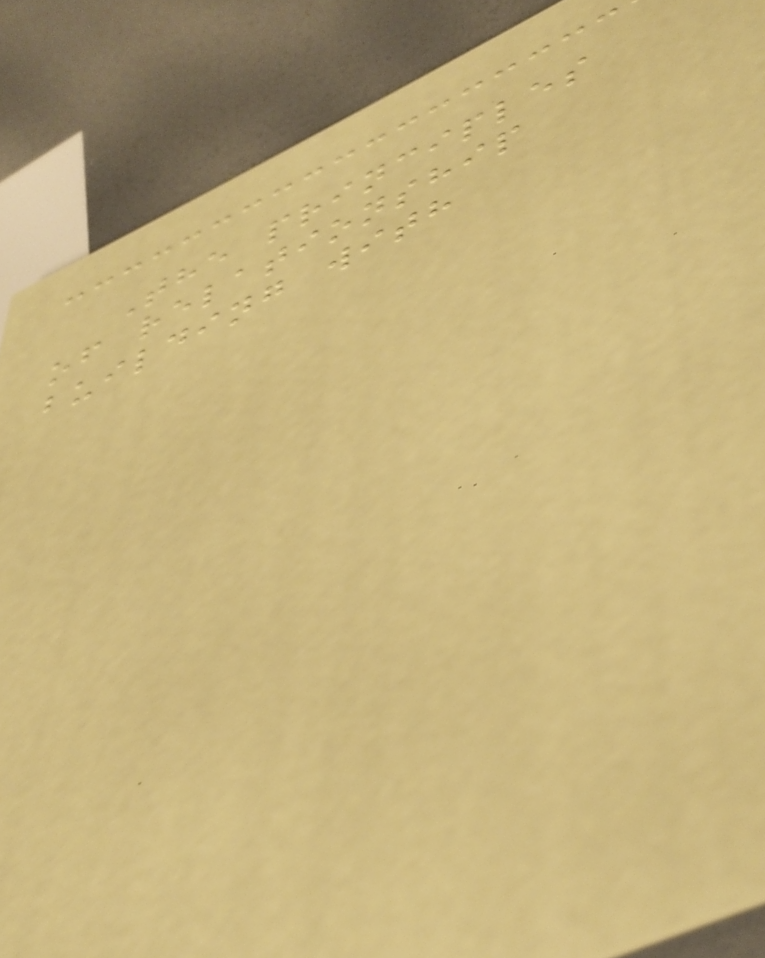The principles
of relationship
building with
